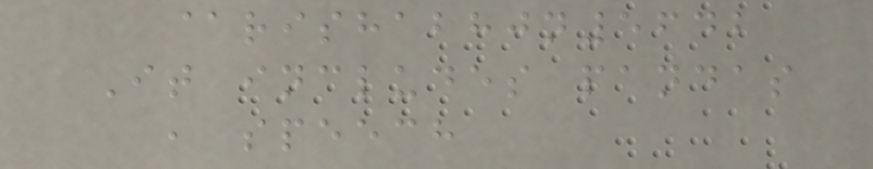@rishabhjn5642
It includes pandas
, speech
